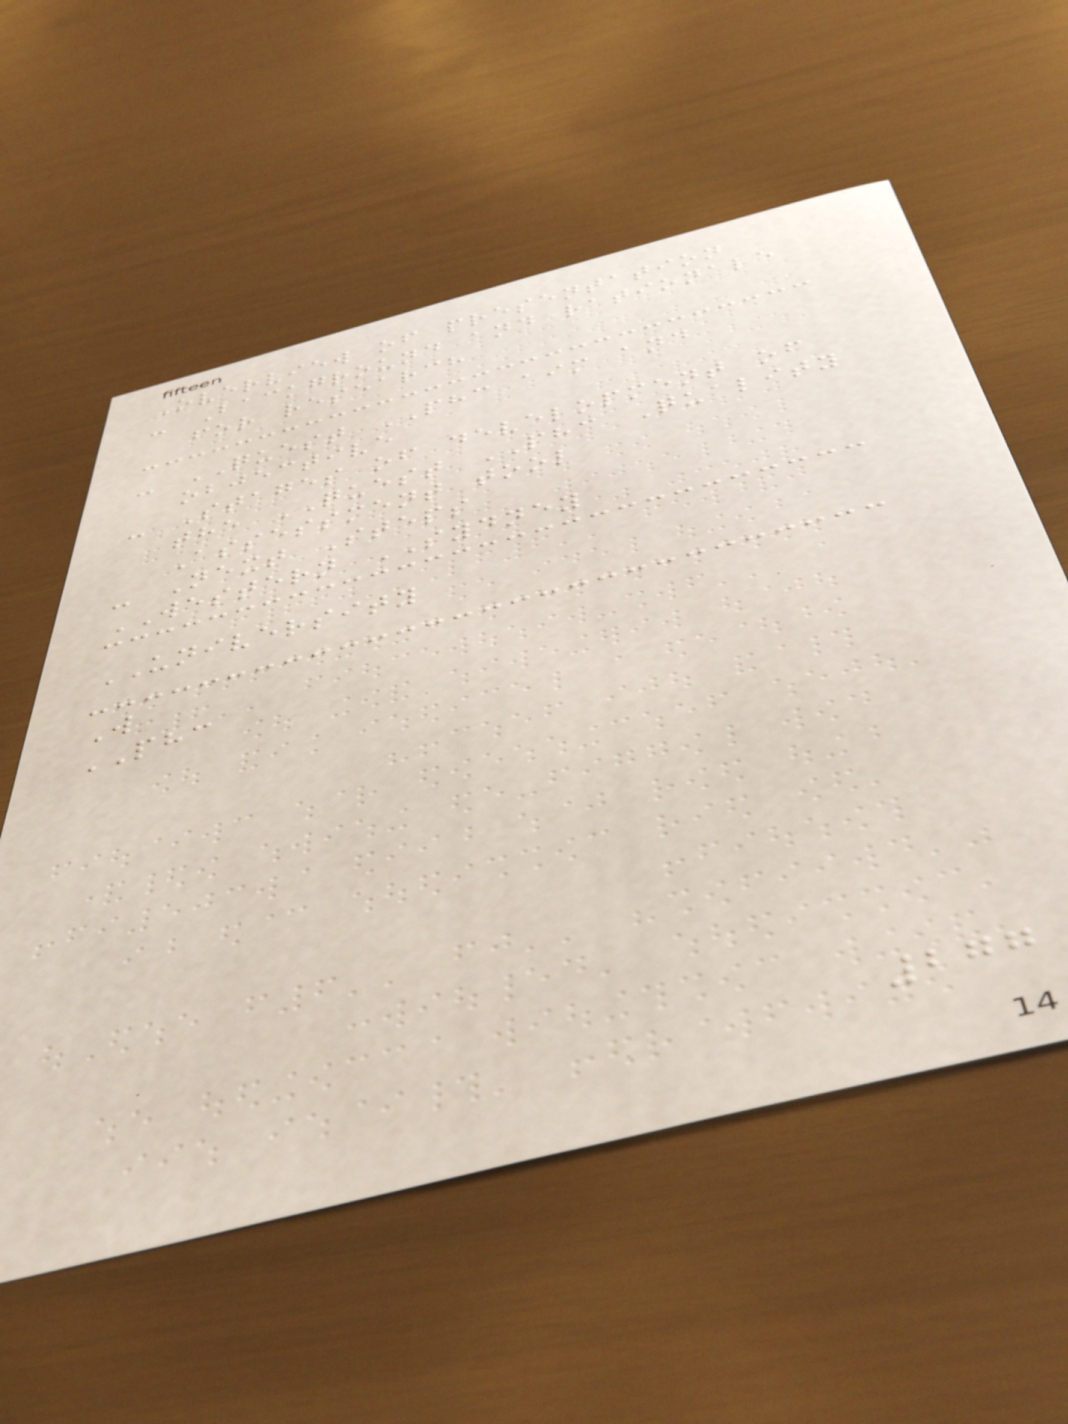Overview of presentation
- Background and rationale
for research
- QUEST PHC aim and
objective
- Stages of development of
the QUEST PHC Quality
Assessment tool
- Next Steps
WESTERN SYDNEY
UNIVERSITY
W
PHC
277
